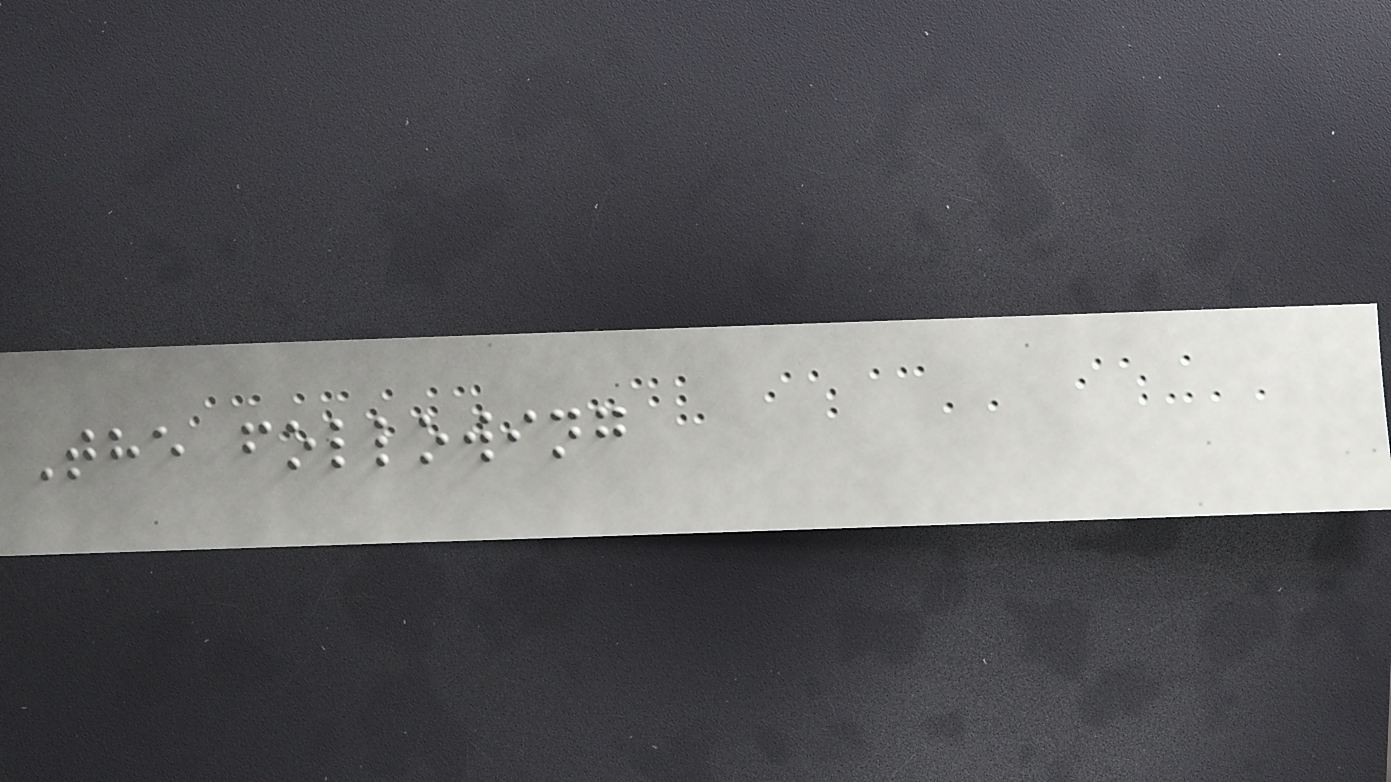The following
